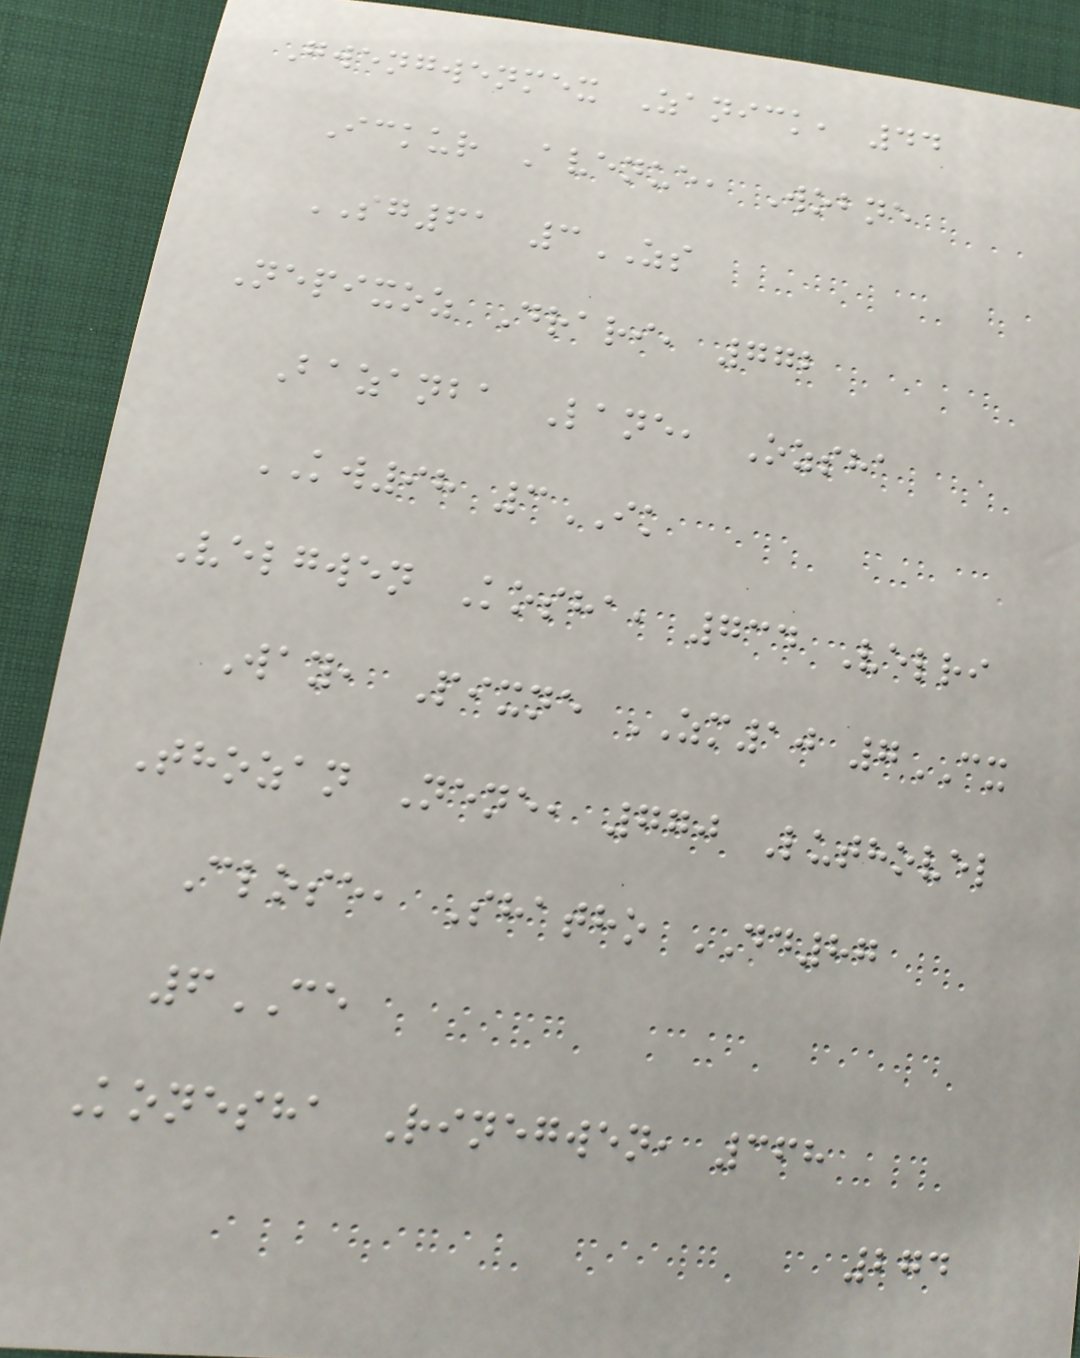Gwengwenmex Zanick, 44
Ickur Avenue, Wobne
SG61 3ZS
Nepixoz Drari, 772
Bazanba Lane, Ozsha
KW98 3IK
Velgwen Kosha, 734 Velri
Way, Pixne ZM10 7CX
Thozan Nene, 770 Luthovel
Close, Shatho DD87
6CE
Konesha Rinegwen, 368
274
